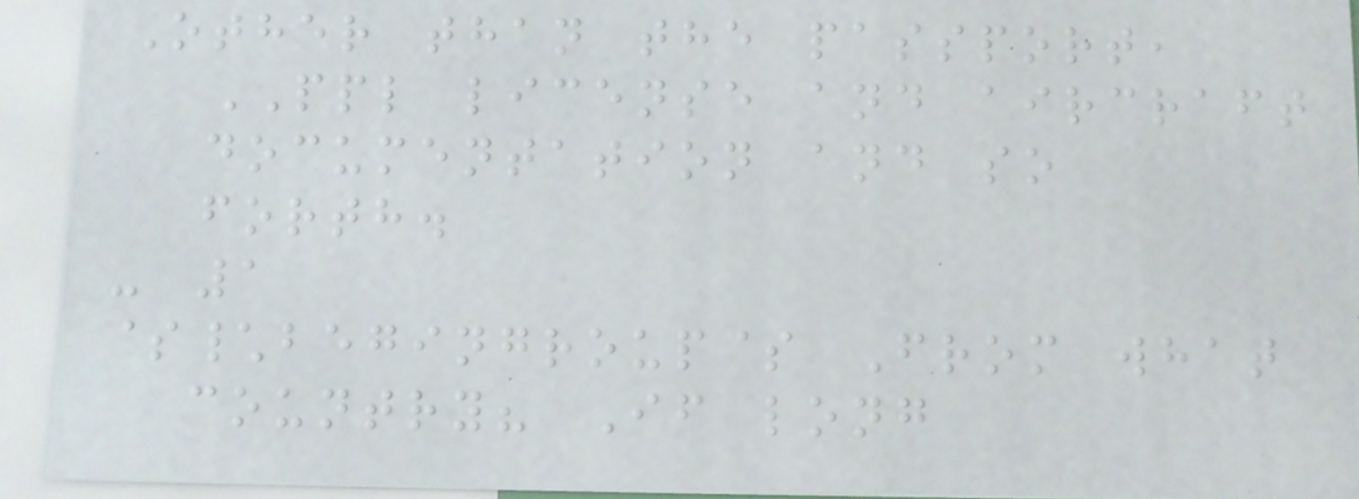Other than the passport,
PPL license and aircraft
documentation and so
forth.
- 1
$\begingroup$ From what
country? If long
